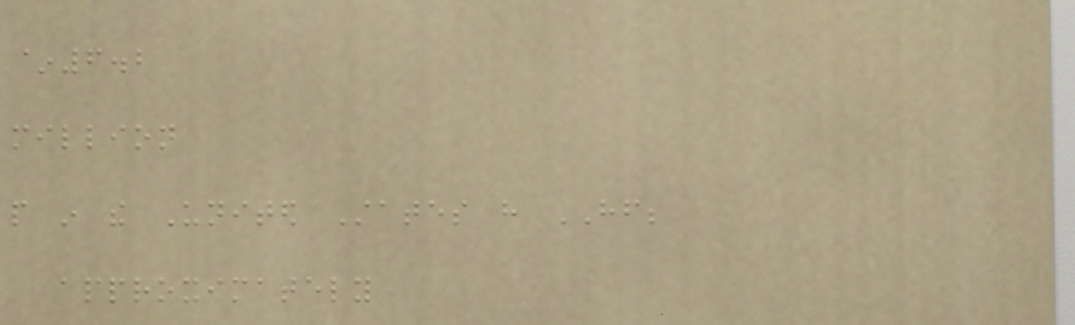~6.2
million
people in the United States have HF;
approximately
